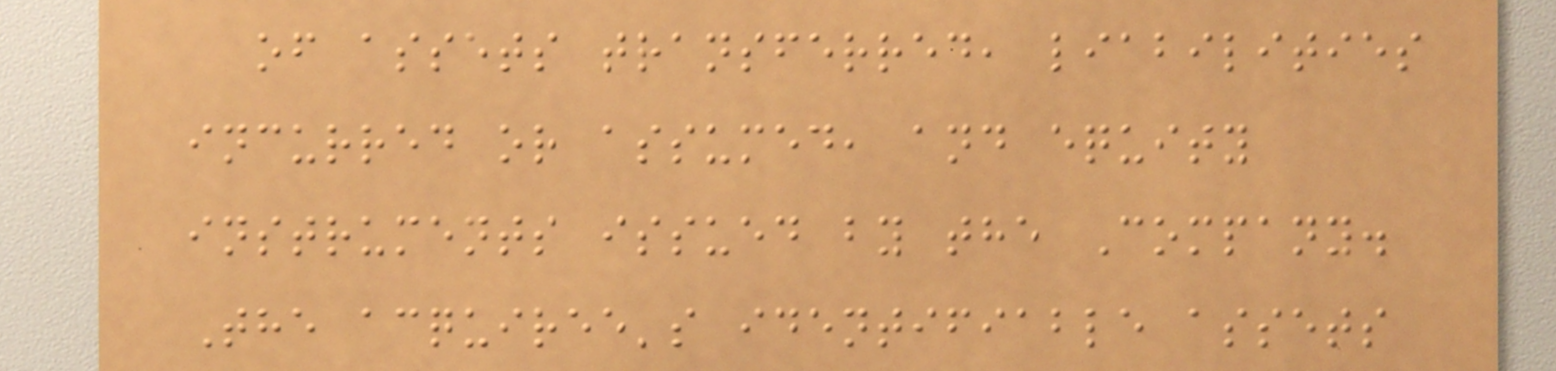of assets transferred, liabilities
incurred or assumed, and equity
instruments issued by the Company.
The acquiree's identifiable assets
